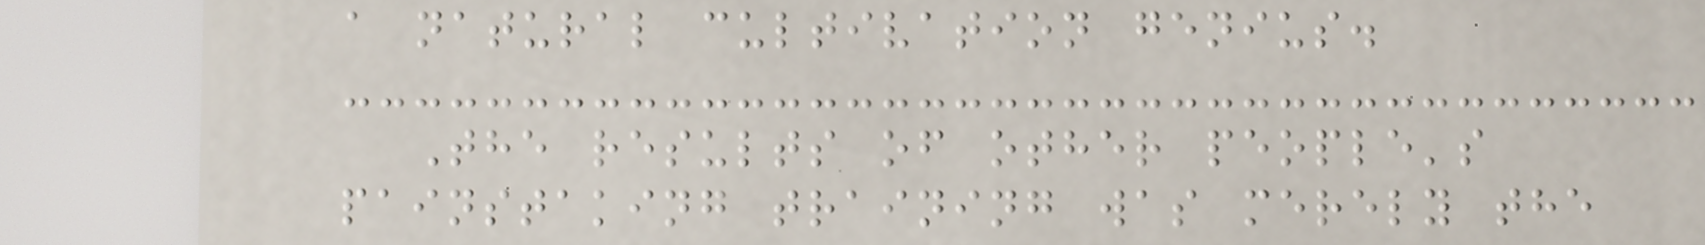a natural cultivation genius.
The results of other people's
painstaking training was merely the
